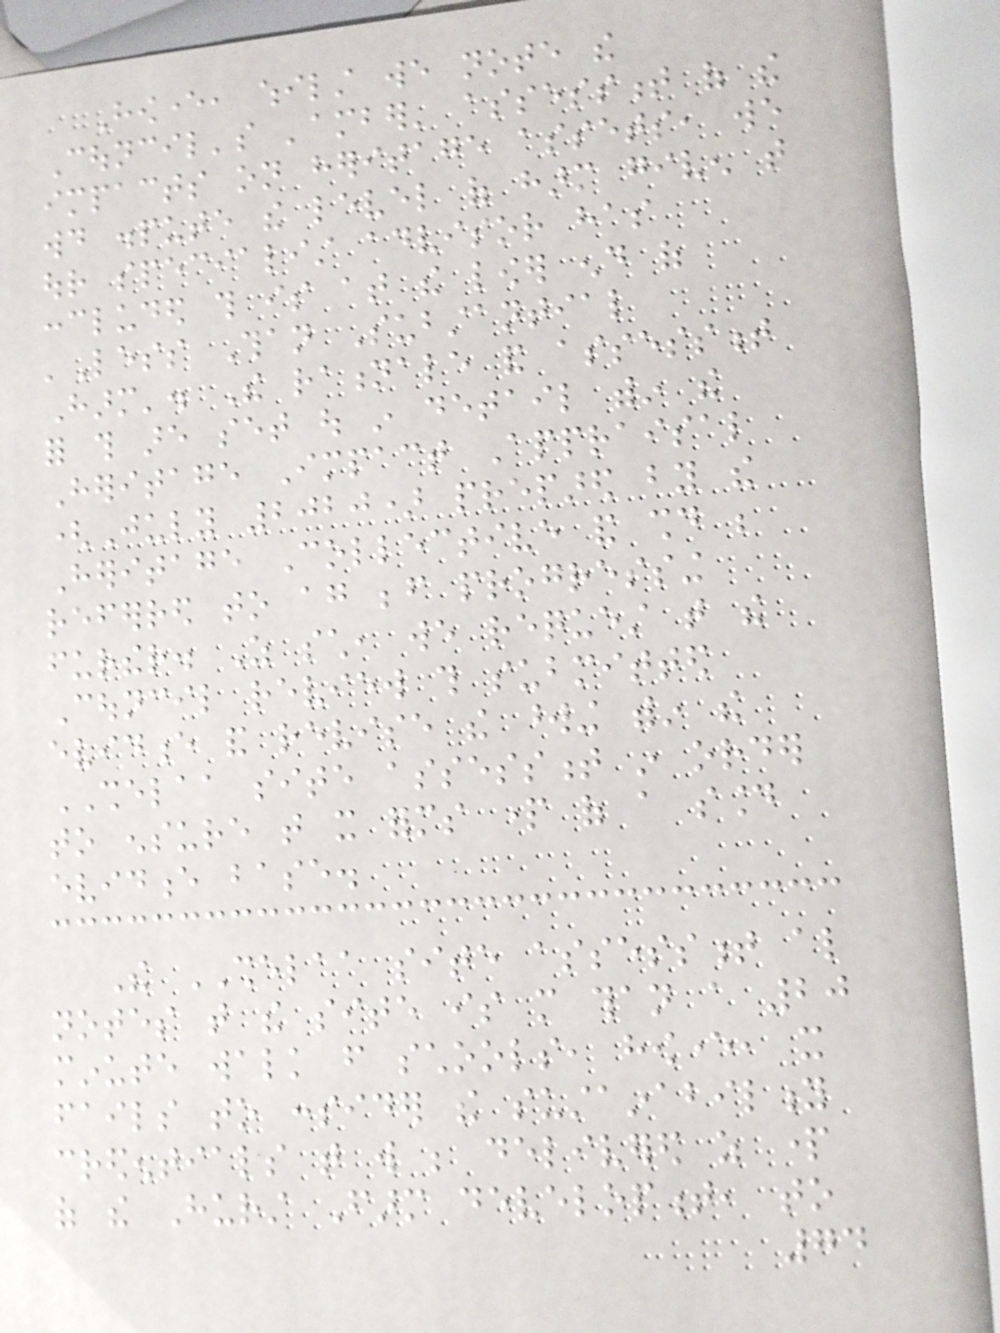However, whilst we note the
Council's 'amber' assessment of the
impacts on heritage assets, we
would dispute the level of harm given that
our specialist advisor has
concluded this is at the lower end of
'Less Than Substantial
Harm'. The rationale and assessment
for this are set out in detail within the
Heritage Impact Appraisal
(July 2020) prepared by the
Heritage Collective and should be
referred to again before progressing
further. As such, we request that the
Council review this submitted
evidence and revise the wording within the
SHELAA site assessment in order
to ensure that it forms part of a sound
evidence base.
The SHELAA site assessment also
notes that the site is more than a 20
minute walk from schools, however, it
fails to consider the sustainability
credentials that will be delivered as part
of the Hurst Farm development, to
74
